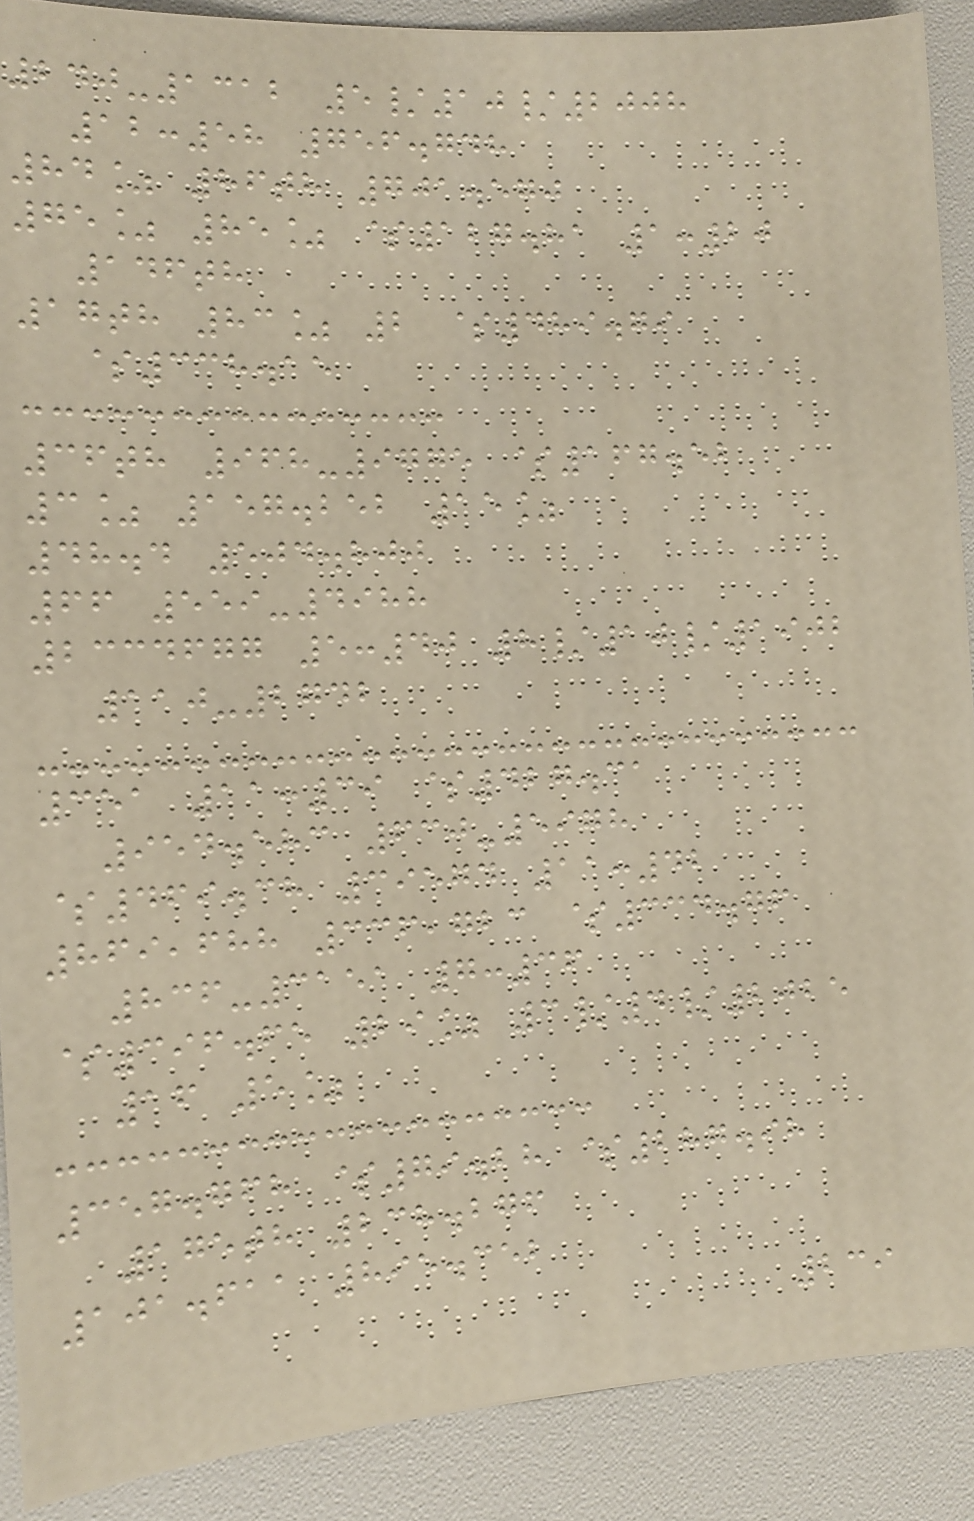240-1312 5/10/2008
12:58 756.748
84% 86th 701.570
75% 85% $127.81 1:20
146th
17th 83% 2 $489.79
$338.15
36th 968-9775 $167.52
3% 157.252 15%
48.4 504.800
66 559-4988
2334677 5:40 8/10/1902
110-2742
351 11:39 $427.31
954.583 630-5978
$469.38 39574 11:42
869,688 336,723 $334.76
836-3151 7:36
$396.65 29% 3/4/2025
16 5%
357.768 $79.28 $287.98
175th 238.276
101.611 895.352
239
